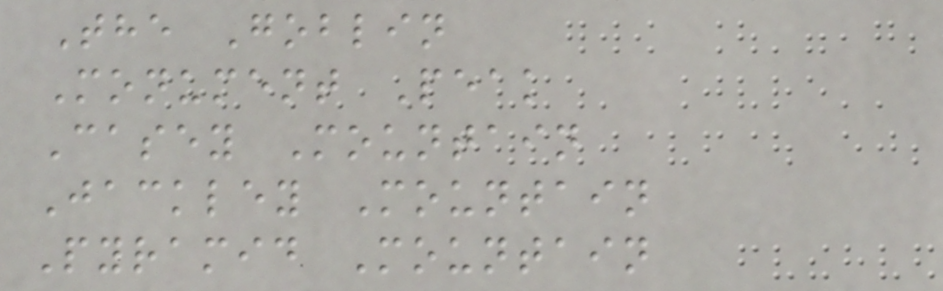The Goblin
Monument Peak
Casey Mountain
Jackley Mountain
Pyramid Mountain
